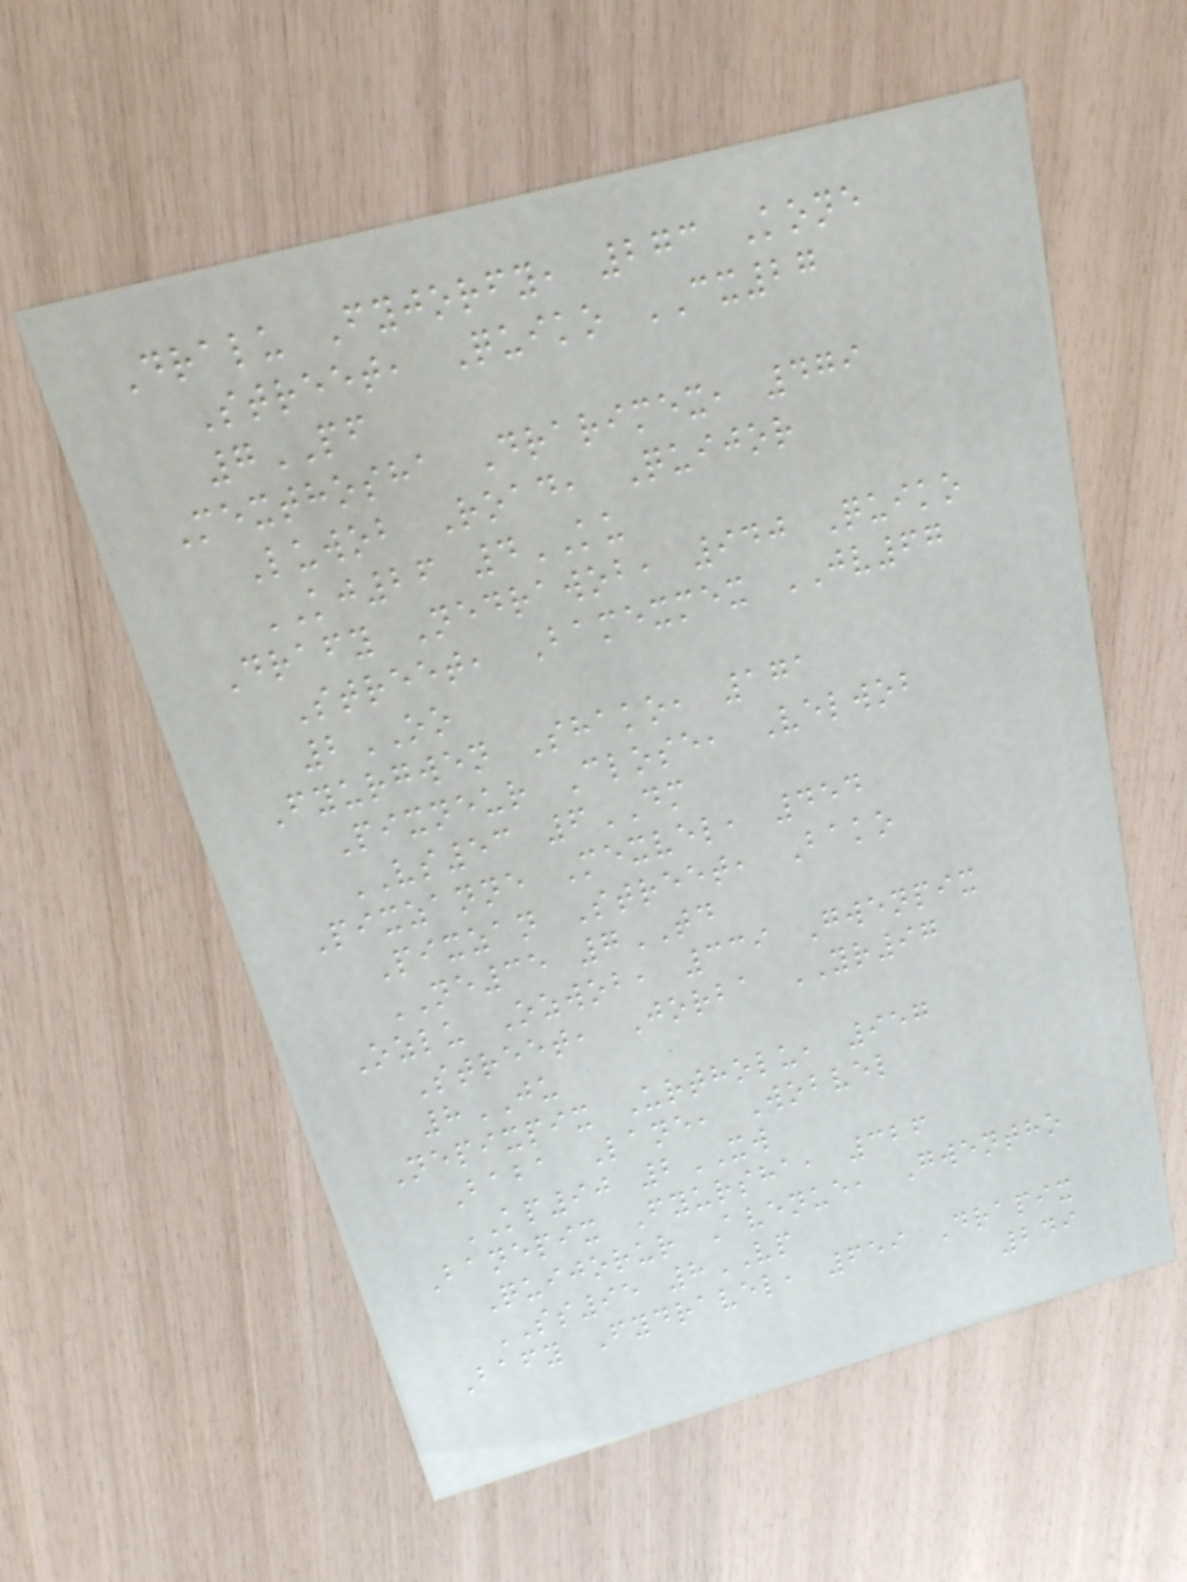Dralu Fyjorfy, 273 Kone
Street, Quiko CX27
7PF
Mexthosha Drarimex, 479
Luwob Road, Quijor
KJ26 4KU
Drafy Nedrawob, 940 Quiko
Street, Bamexmex JV67
2OO
Fyurgwen Shako, 171
Pixneur Close, Velwob
VS53 6DM
Pixzanne Mexvel, 454
Pixzan Street, Bako
NE35 7TD
Ozlu Ozwob, 339 Gwenpix
Street, Jorba YR97
8JU
Nepixpix Urtholu, 957
Baba Lane, Wobvel
KP90 2XW
Banepix Fyursha, 326
Quijorur Avenue, Gwentho
SS95 8VP
Bafy Fydravel, 659 Drapix
249
